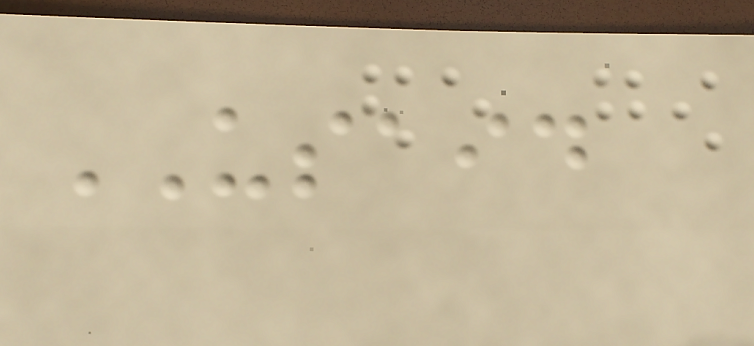USAID
